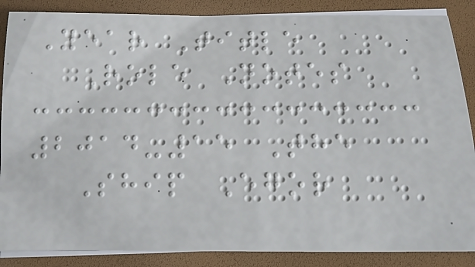Year Title
Role Notes
2014-15 The
Ship Egor
